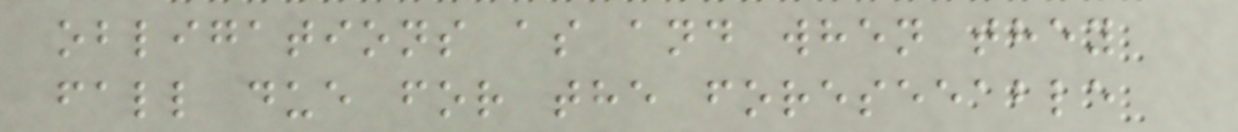obligations as and when they
fall due for the foreseeable
